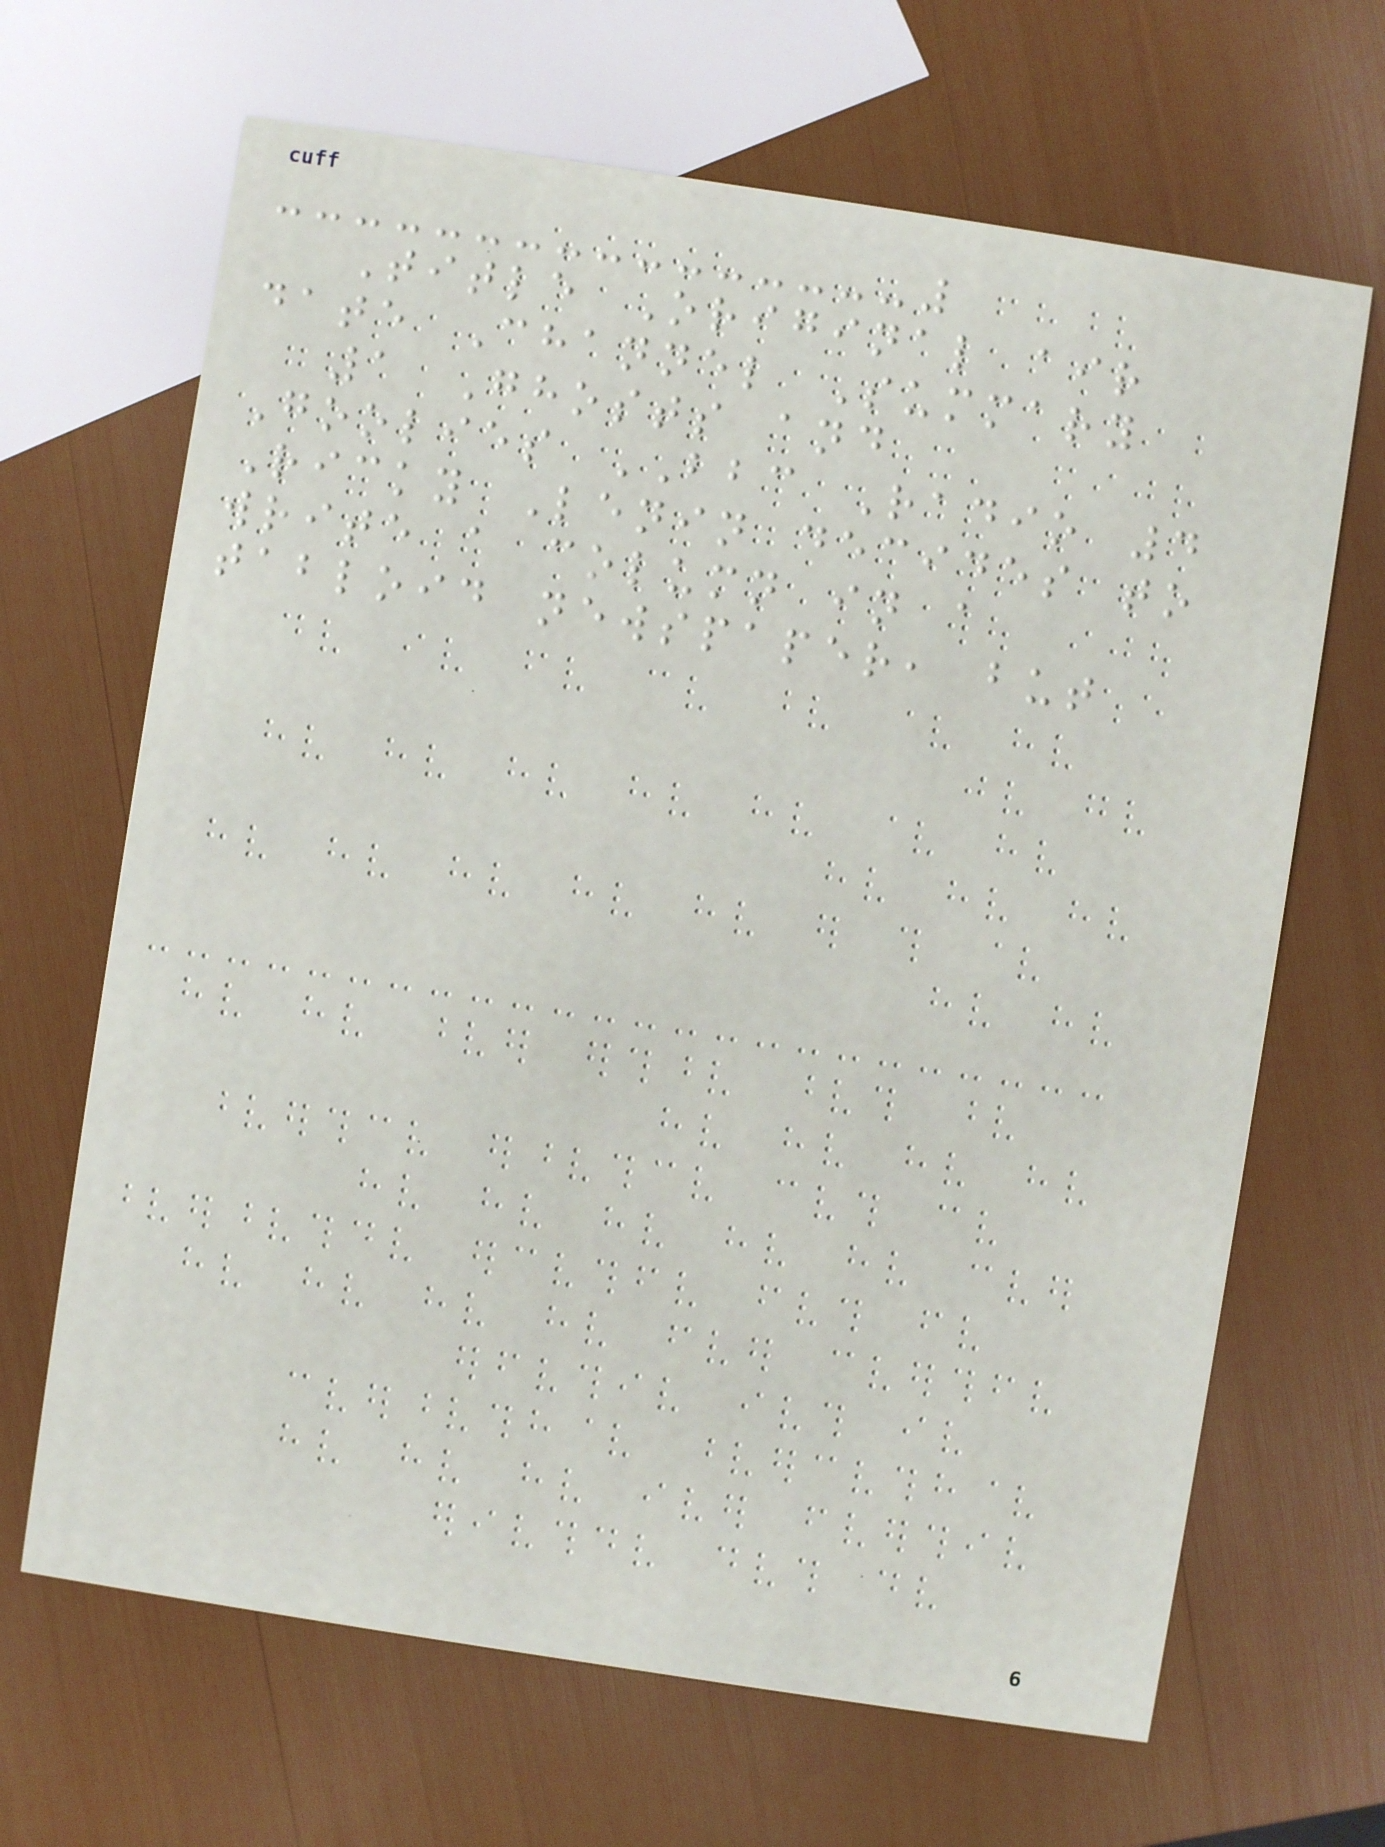Title Original air
date Channel Summary
1 Ghosts and
Goolies BBC Radio 4
Ricky Lenin decides to
write a column in a
tabloid newspaper, but
